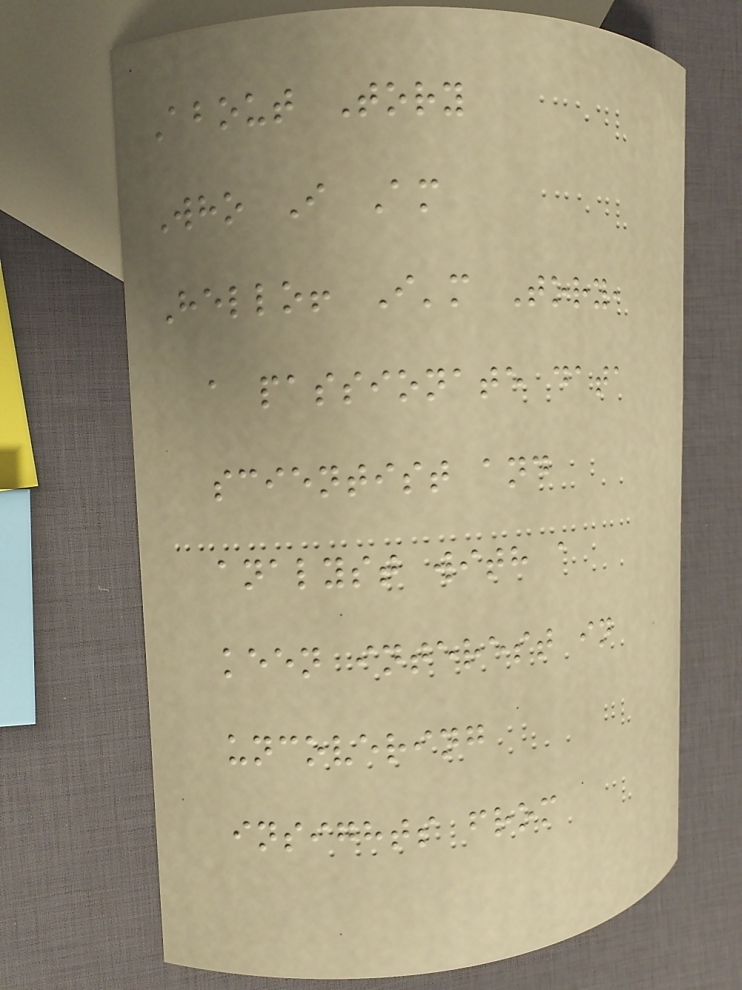About Tory
Who I Am
Hello! I'm Tory,
a passionate data
scientist and
analyst with a
keen interest in
uncovering
insights from
